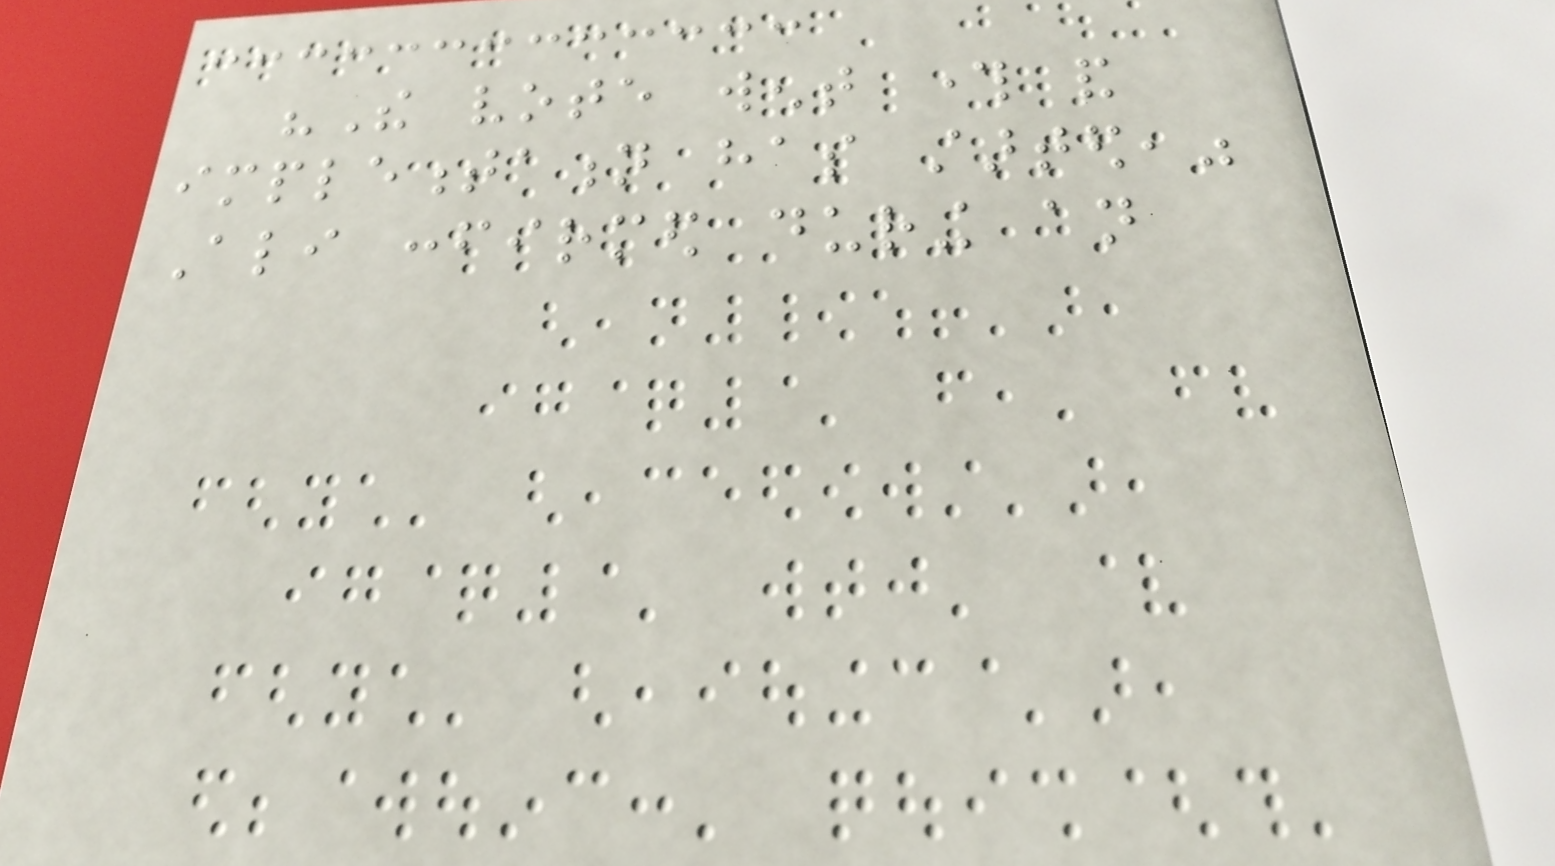"The vote went through and
implementation has started,"
Ali confirmed during an
